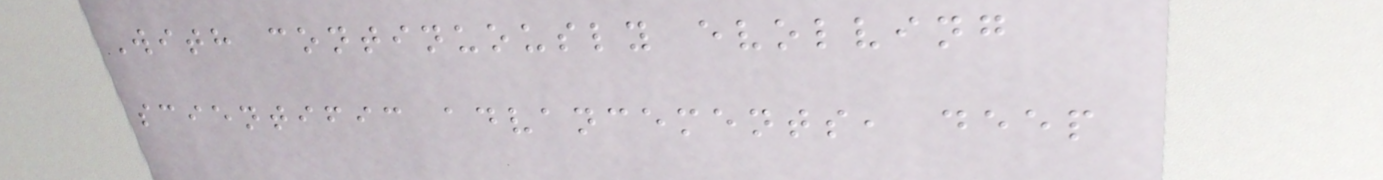With continuously evolving
scientific advancements, deep
